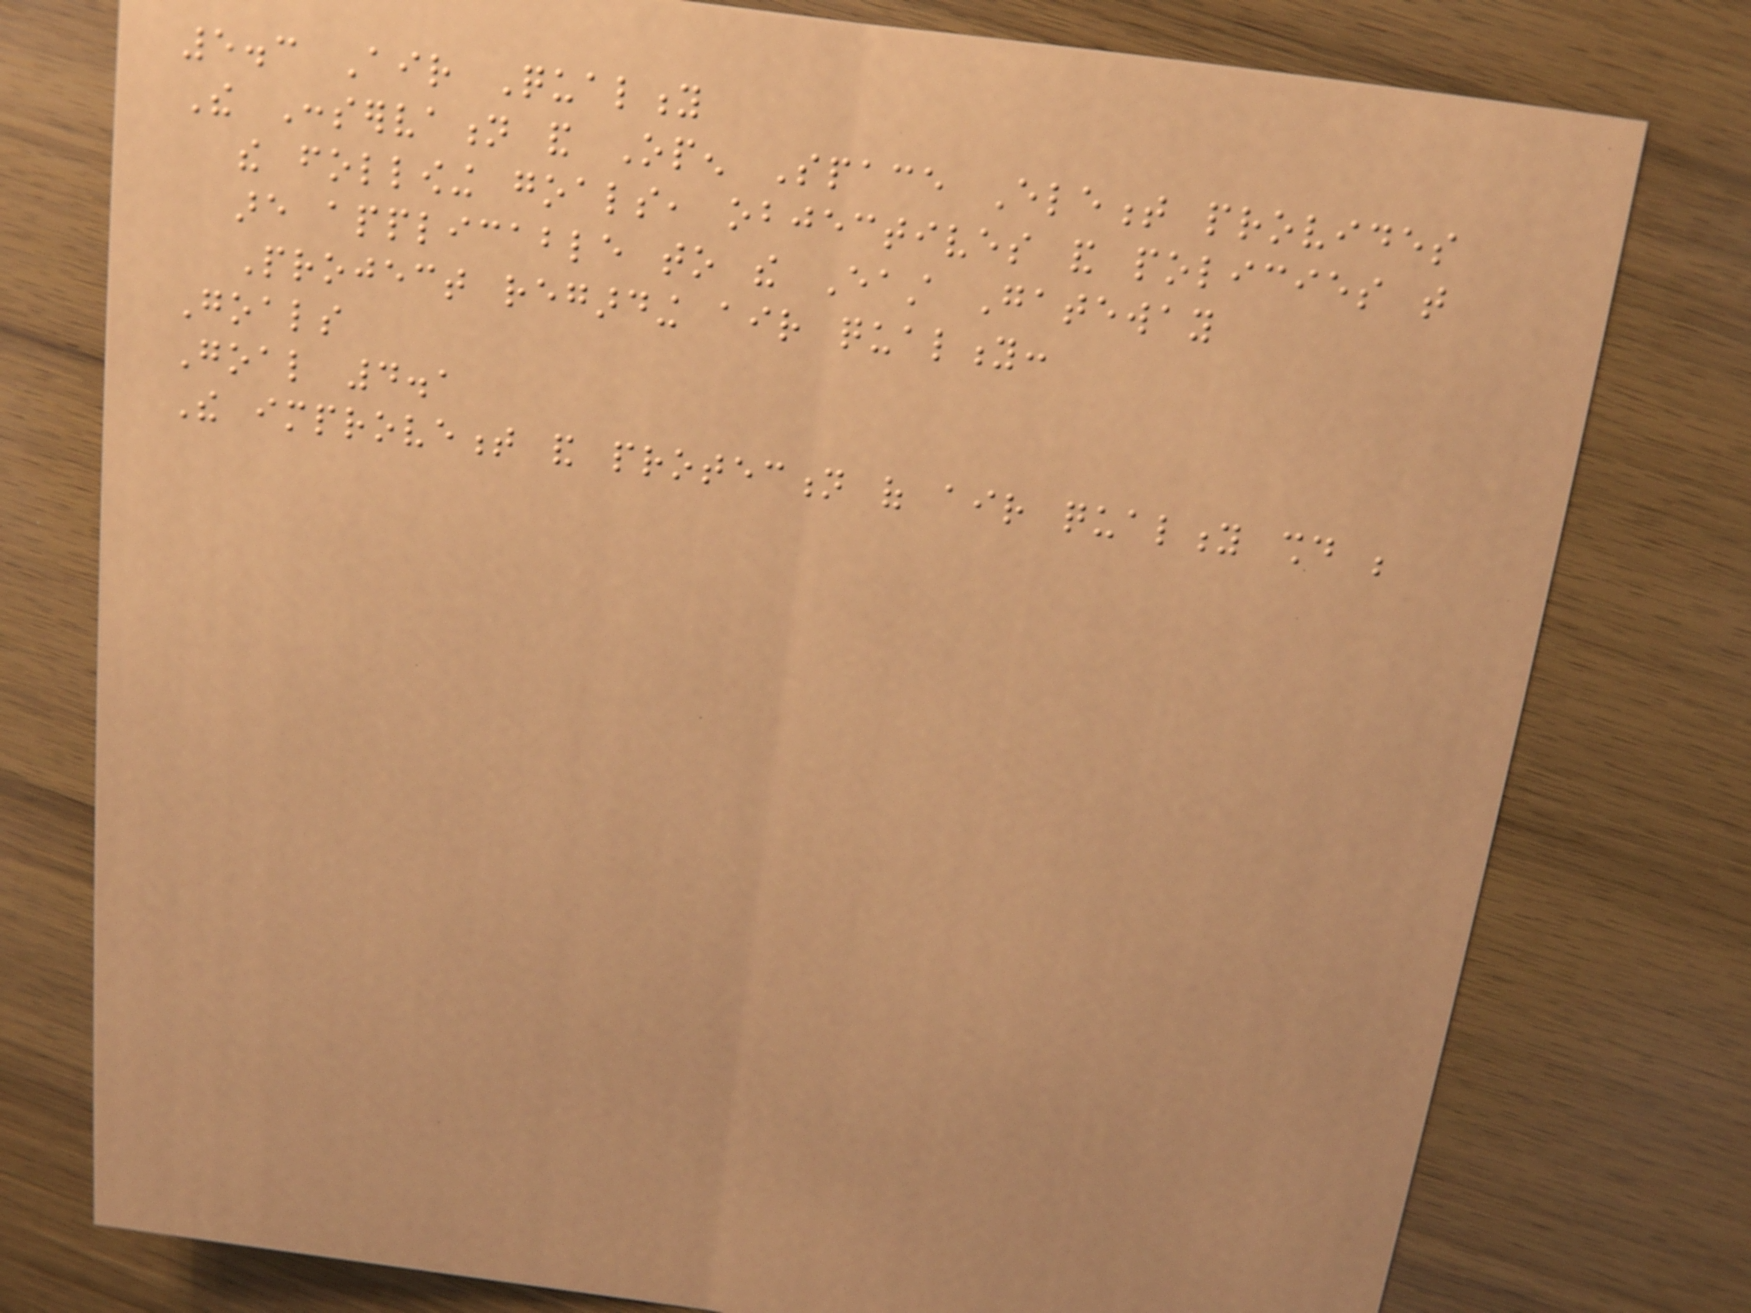5.3 Air Quality
The Conservation and Open Space Element provides
the following goals, objectives and policies that
are applicable to the East Gateway
Project regarding air quality:
Goals
Goal 4.1
The improvement and protection of air quality should be
